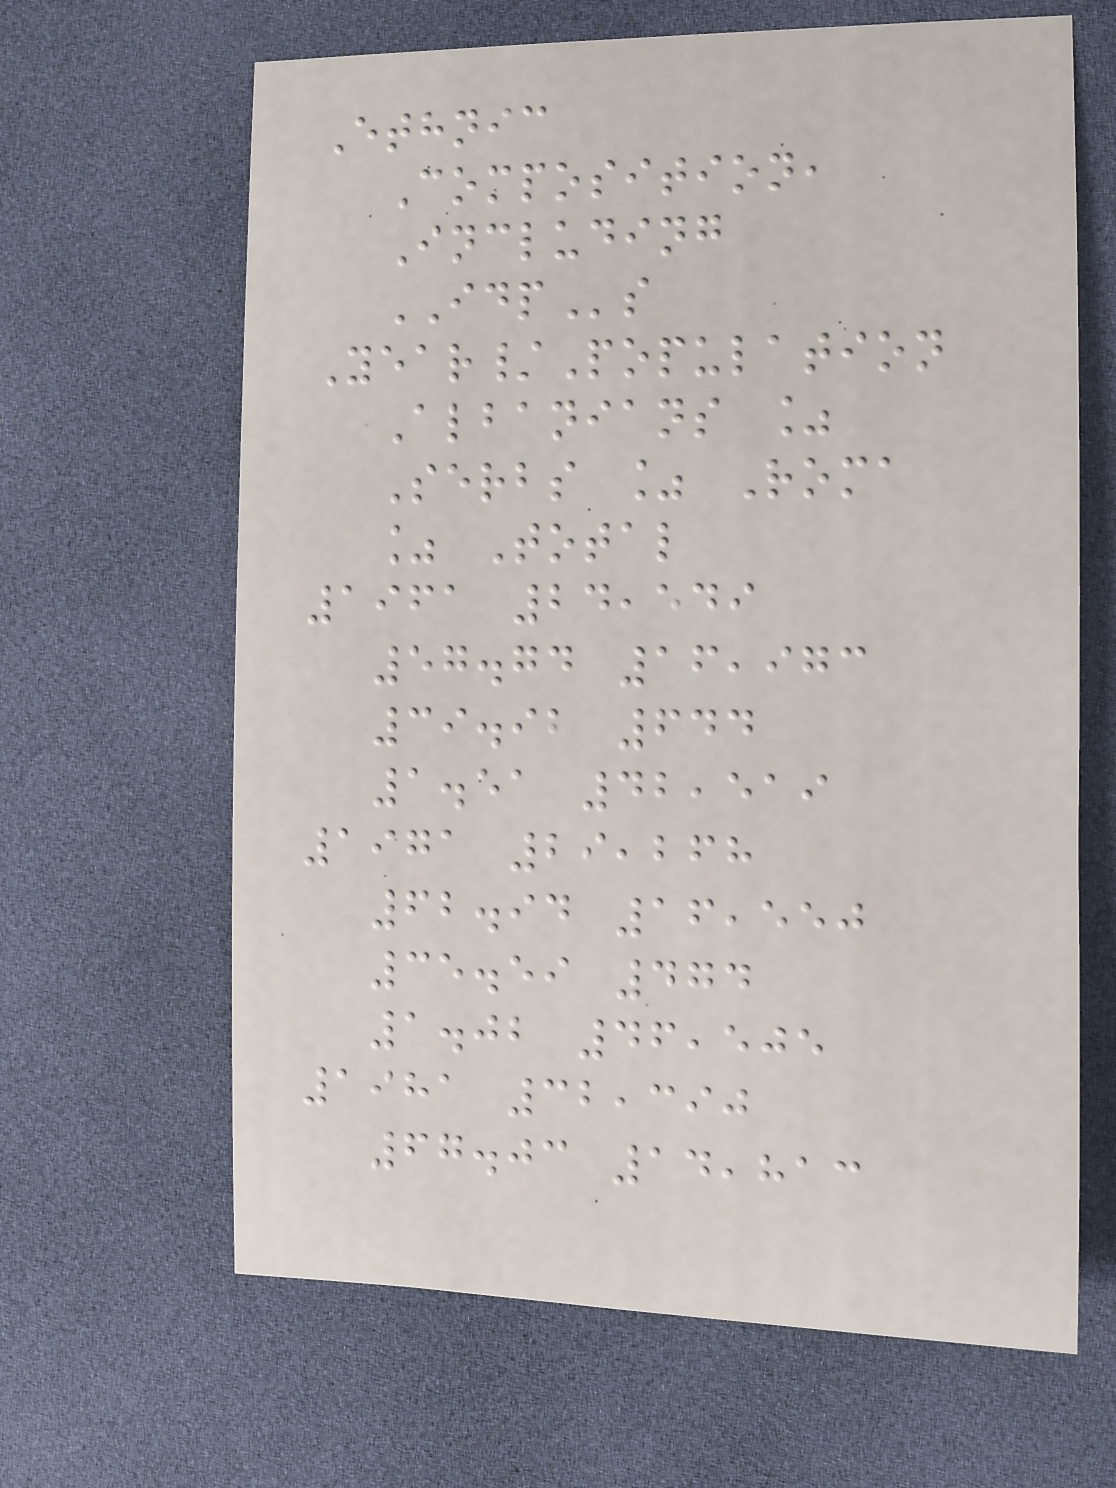Ethnic
Composition,
Including
IDPs
Year/Population
Albanians %
Serbs % Roma
% Total
1961 24,549
57.74 16,973
39.92 644
1.51 42,519
1971 29,268
62.94 16,550
35.59 474
1.02 46,505
1981 32,390
67.03 14,813
